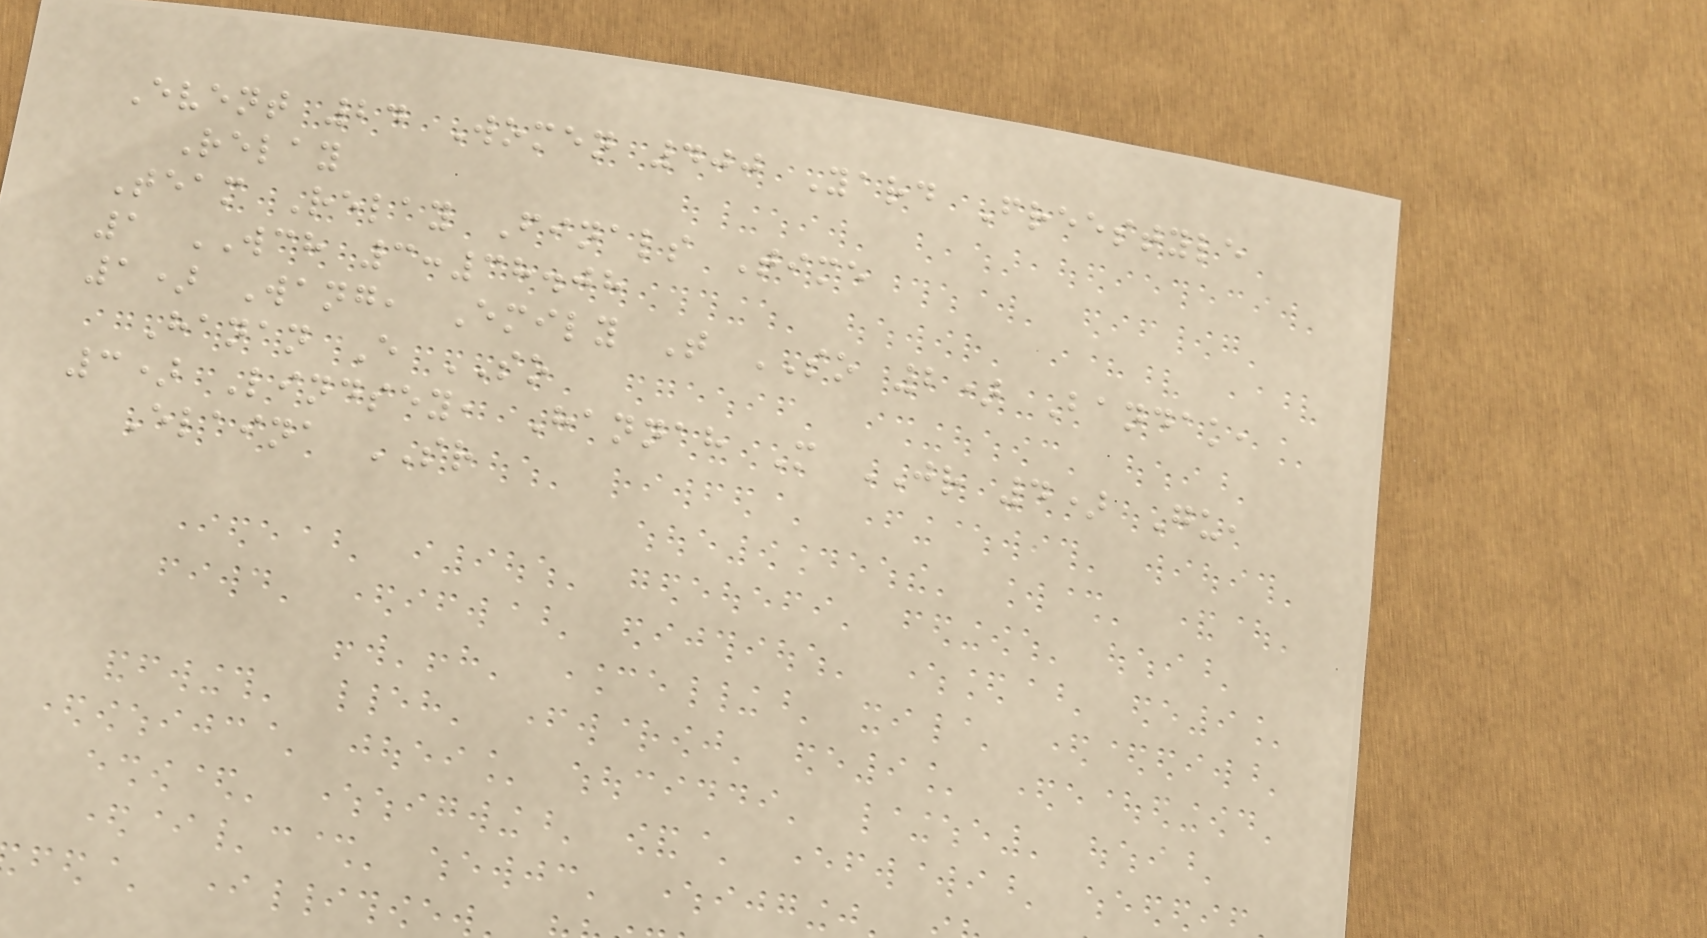Event 24 Women 400 Yard Freestyle
Relay
Team Relay Finals Time
1 WCH 3:38.08
1) Wang, Emily T SO 2) Bandak,
Hanan E SO
3) Lindsey, Hannah M JR 4) Gu,
Elaina SR
